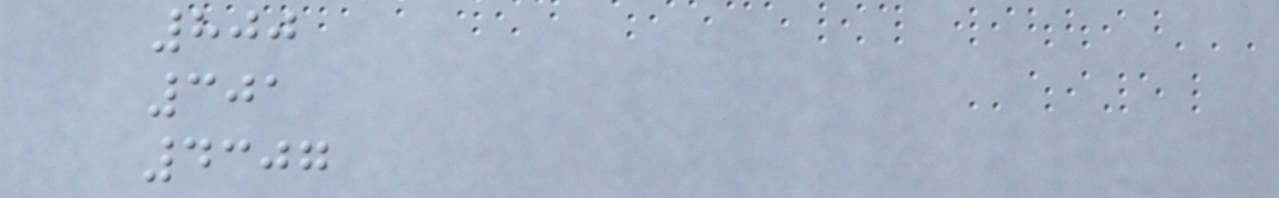800
301
4307
